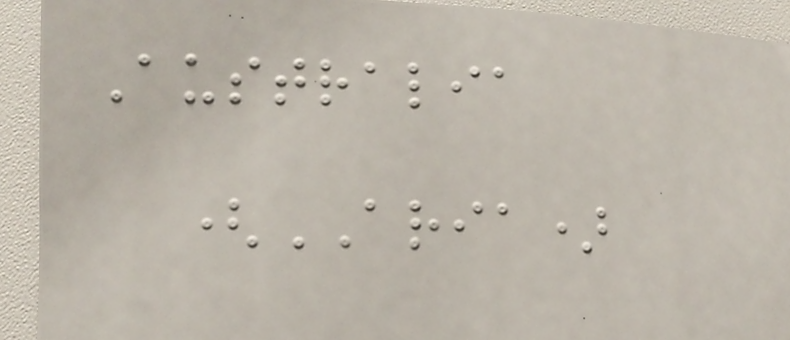Australia
(ARIA)
